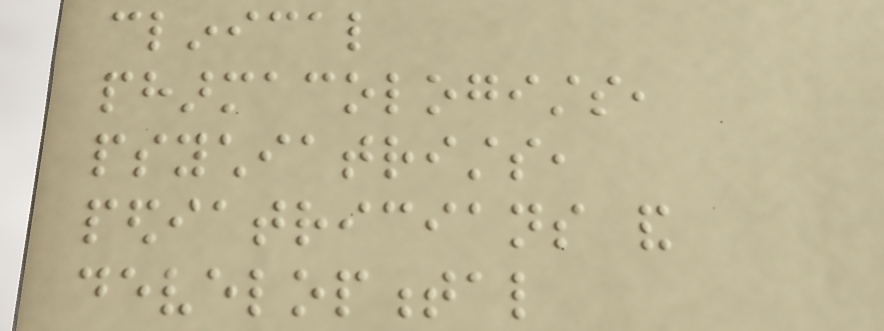clinical
pharmacologists,
psychiatrists,
pediatricians and
developmental
